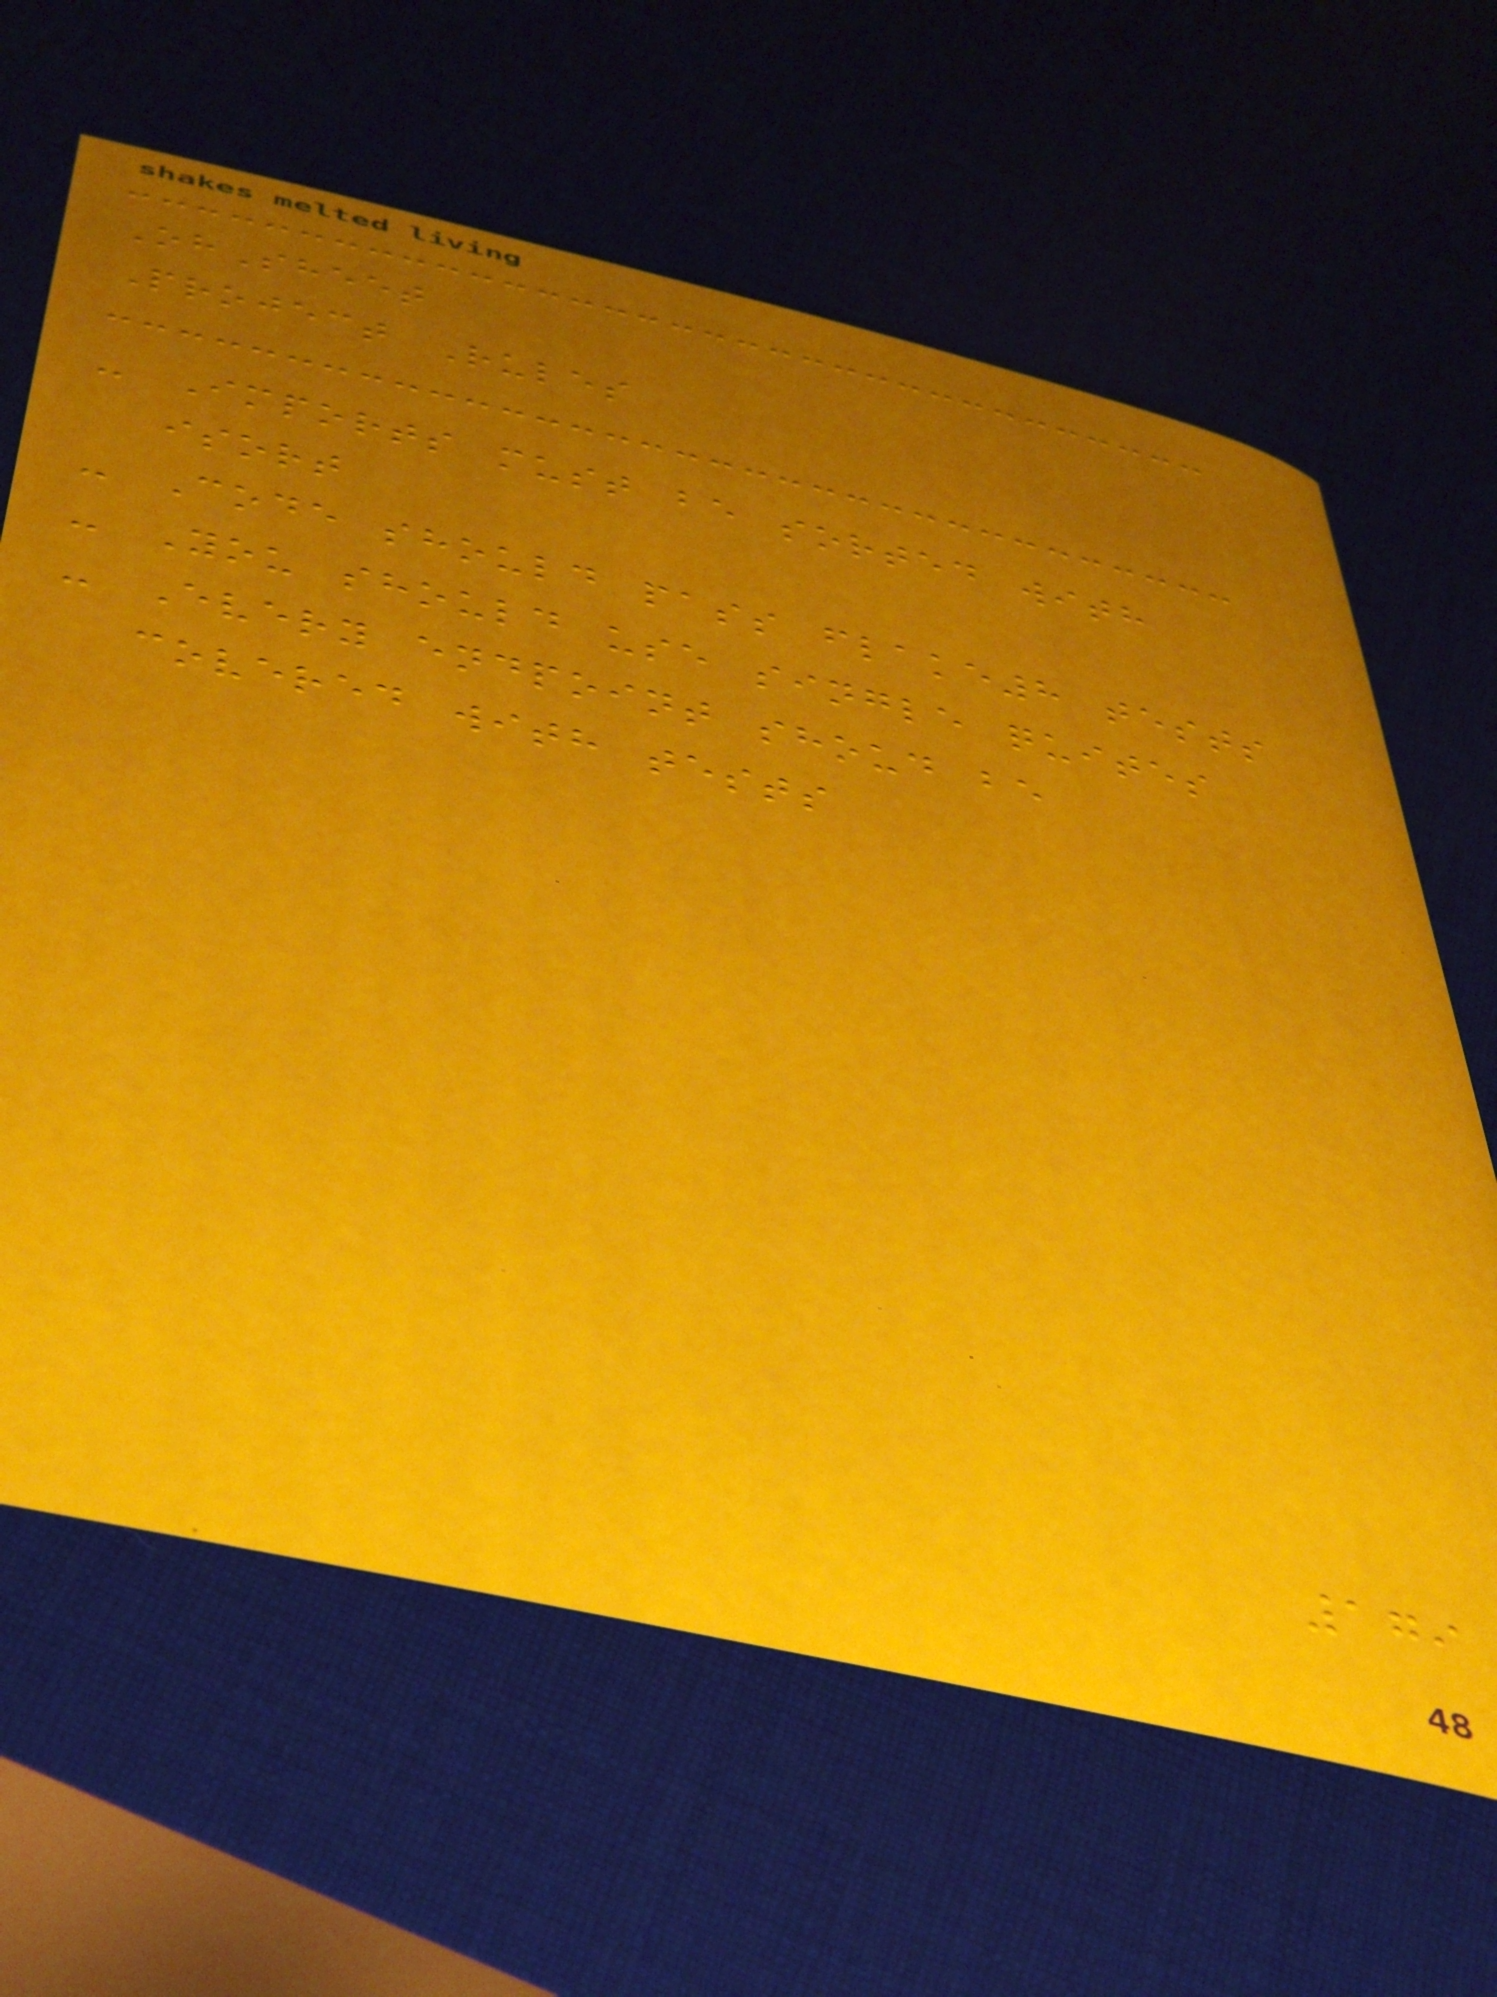OhSheet
Project Rules
- Imports must be sorted with
isort
- Code should pass flake8 tests
- You should use single quites
- Every endpoint shoud be
covered with tests
179
